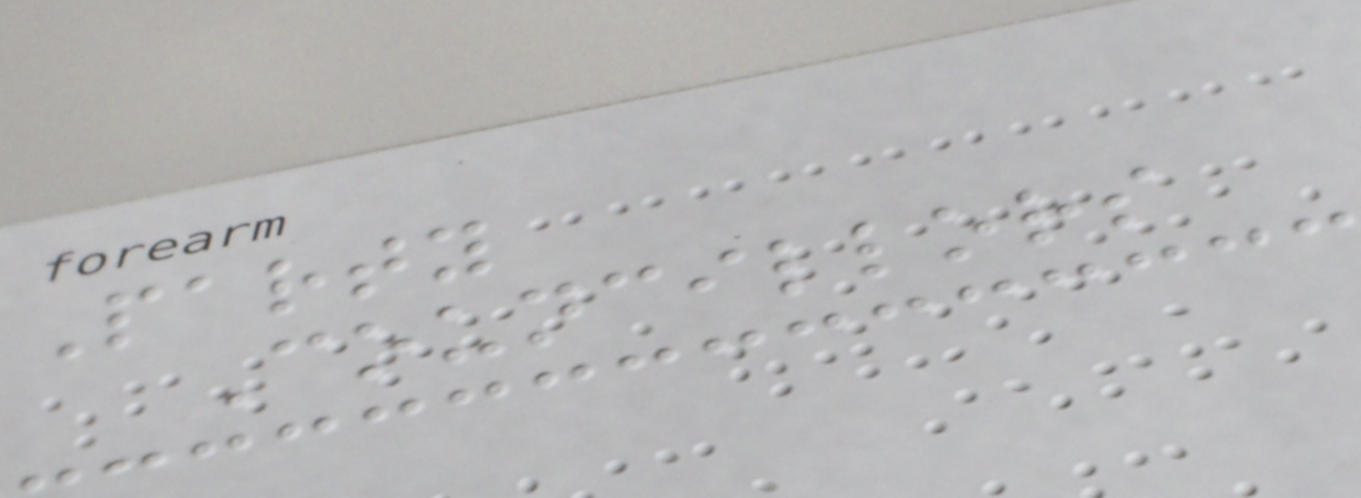Party
Councillors
